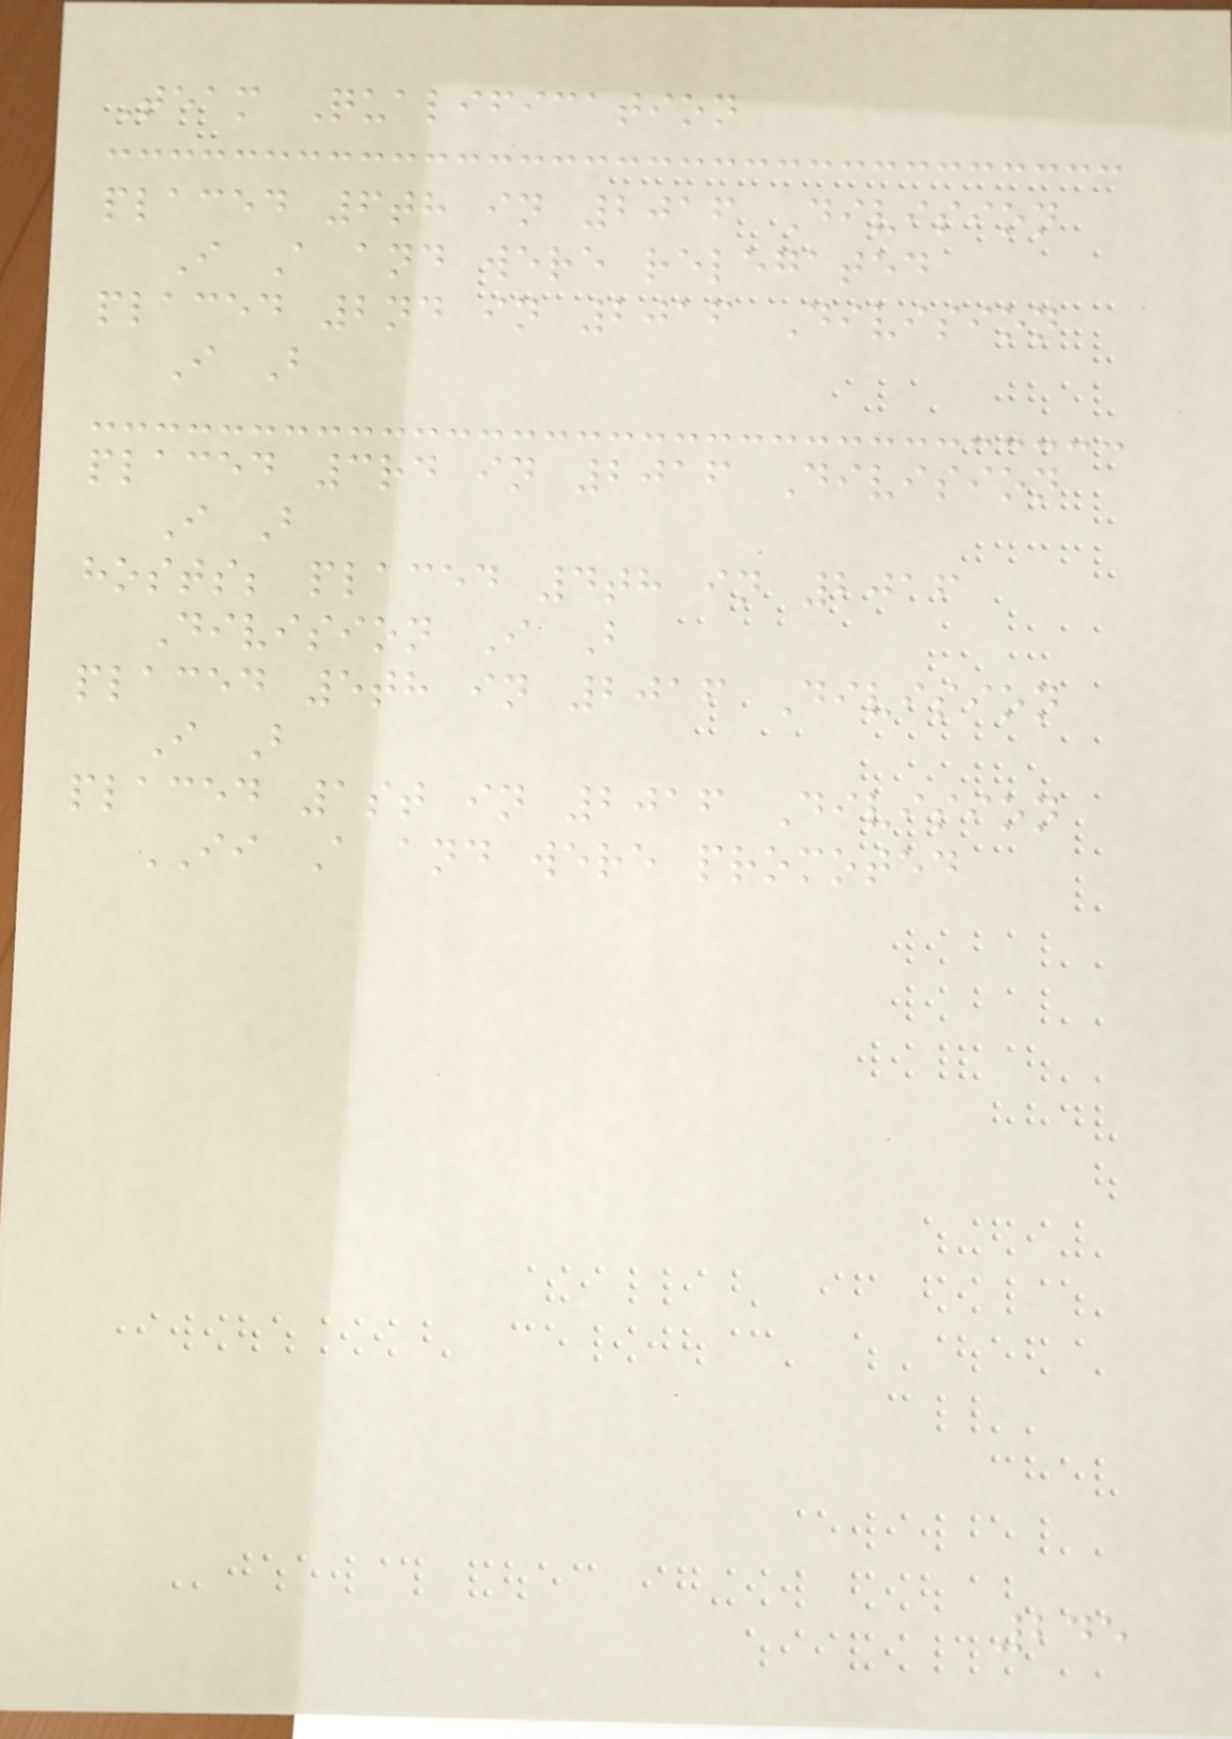Team Qualification
placed 6th in 2016 Division
I A and were relegated
placed 2nd in 2016 Division
I B
placed 3rd in 2016 Division
I B
hosts; placed 4th in 2016
Division I B
placed 5th in 2016 Division
I B
placed 1st in 2016 Division
II A and were promoted
245
